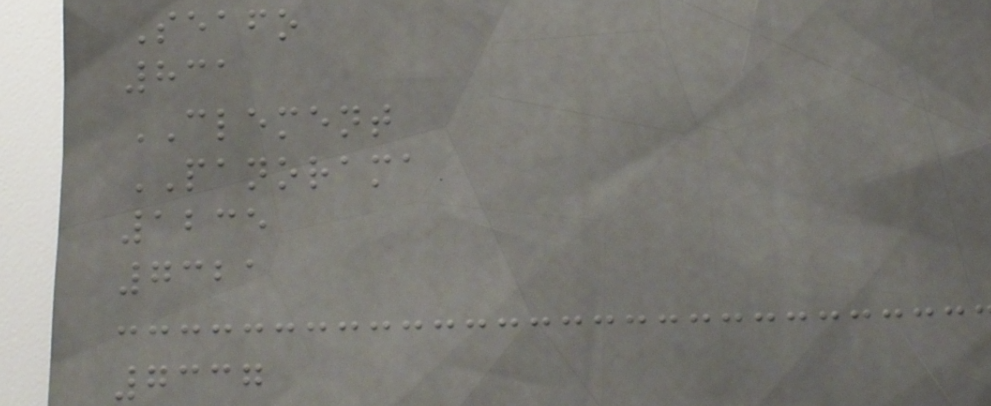Seafo
831
CLEMENT
PANORAMA
1235
7321
7337
